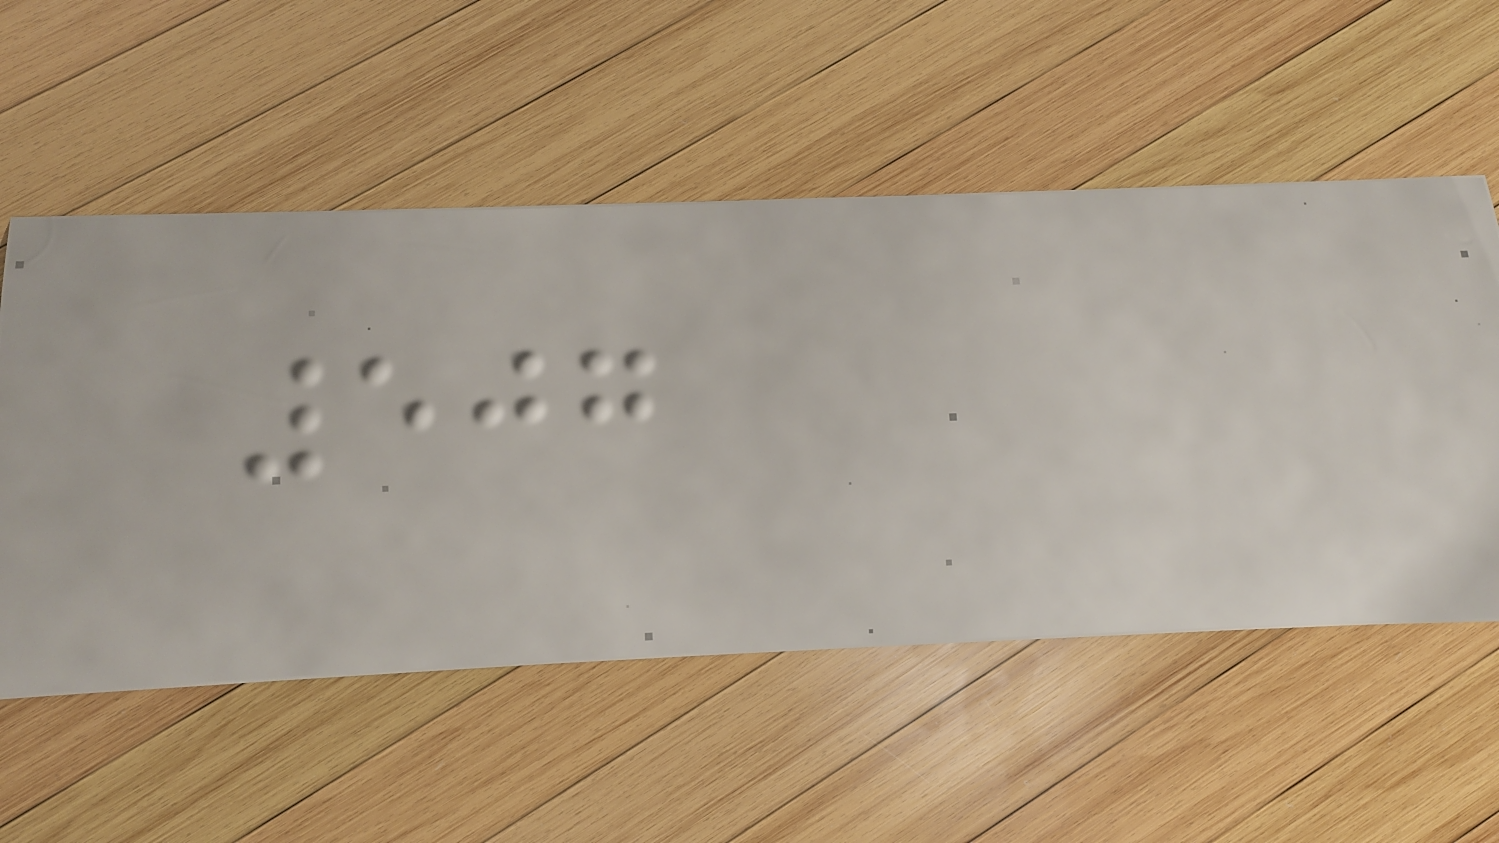507
